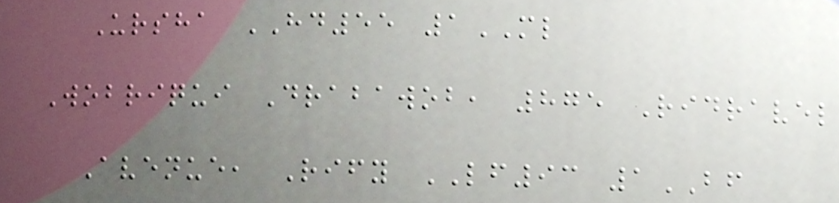Ursha HD55 1ML
Wobriqui Drabawob, 875 Ridravel
Avenue, Rify LF93 1BF
